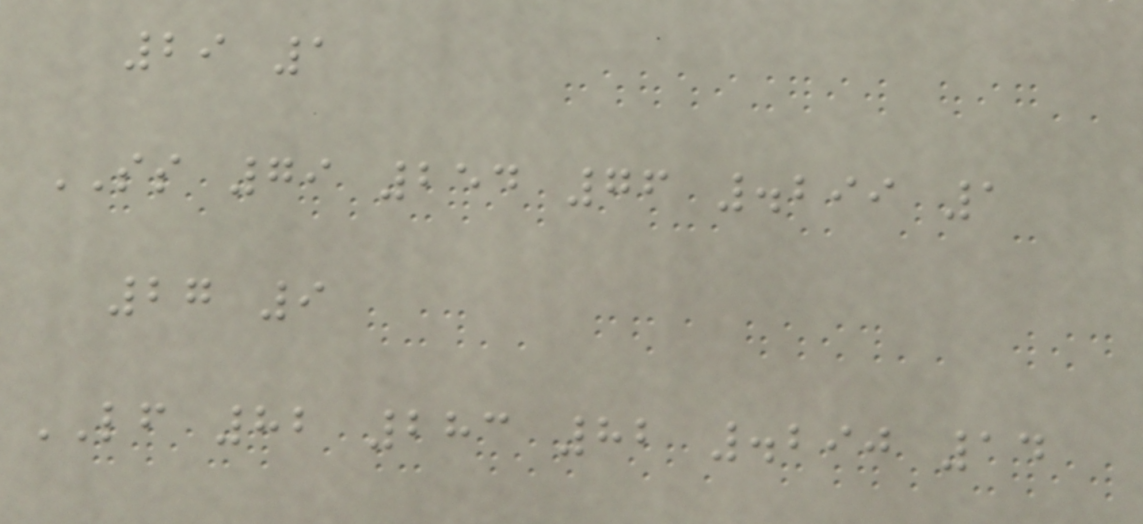29 1
SS 79 254 76 .299 1
27 9
LF 82 283 82 .290 14
